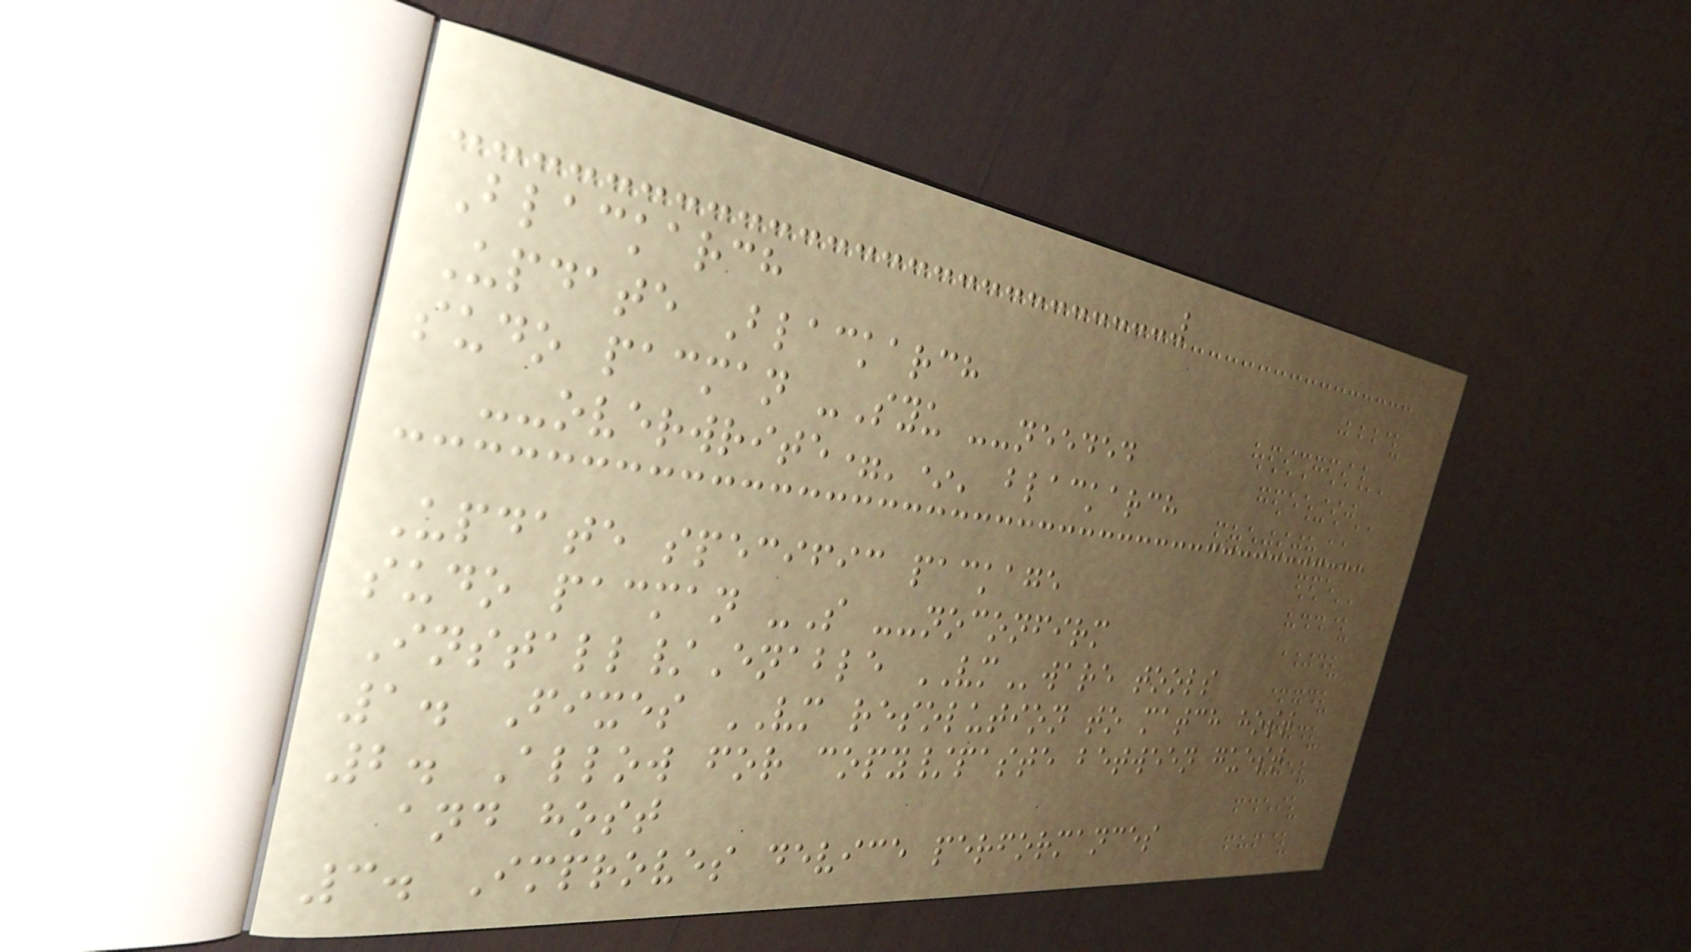Blackarch
Update Blackarch
sudo pacman -Syu --needed
--overwrite='*' blackarch
Update specific package
sudo pacman -S --noconfirm
Install/Enable VMware tools
1. Fixes VM resolution to match host
2. Allow for copy/paste between guest
and host
3. Improves device performances
